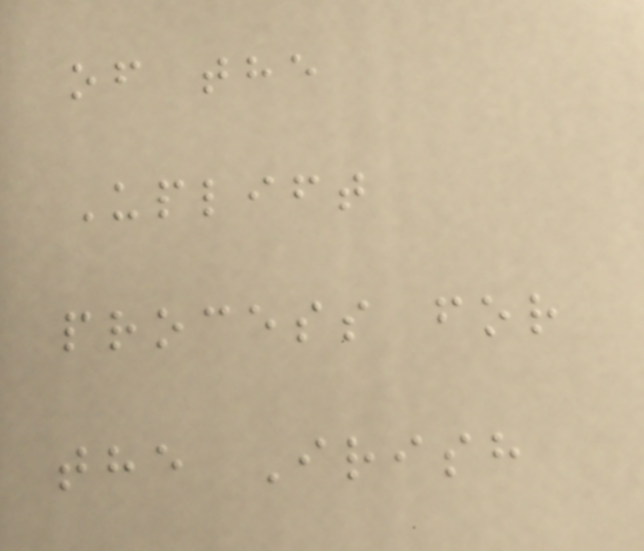of the
Uplift
process for
the Irish
